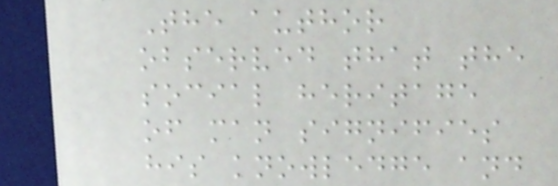The author
observed that the
social heritage
of man signifies
his knowledge and
